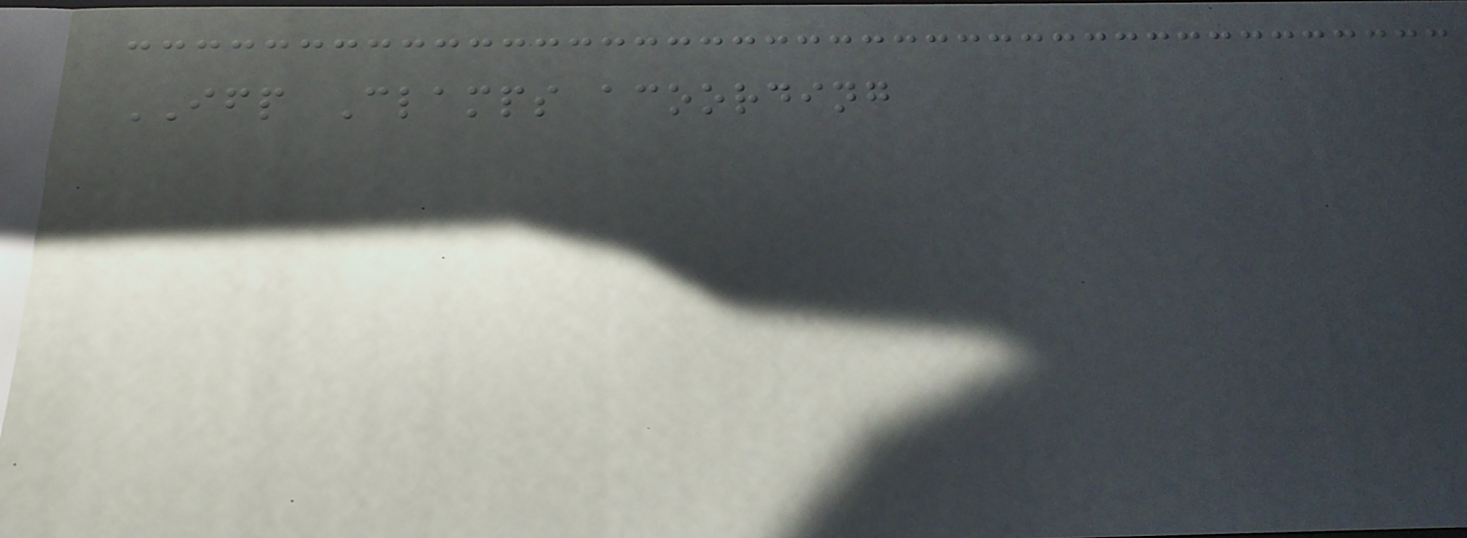IFP Clamps acoording
